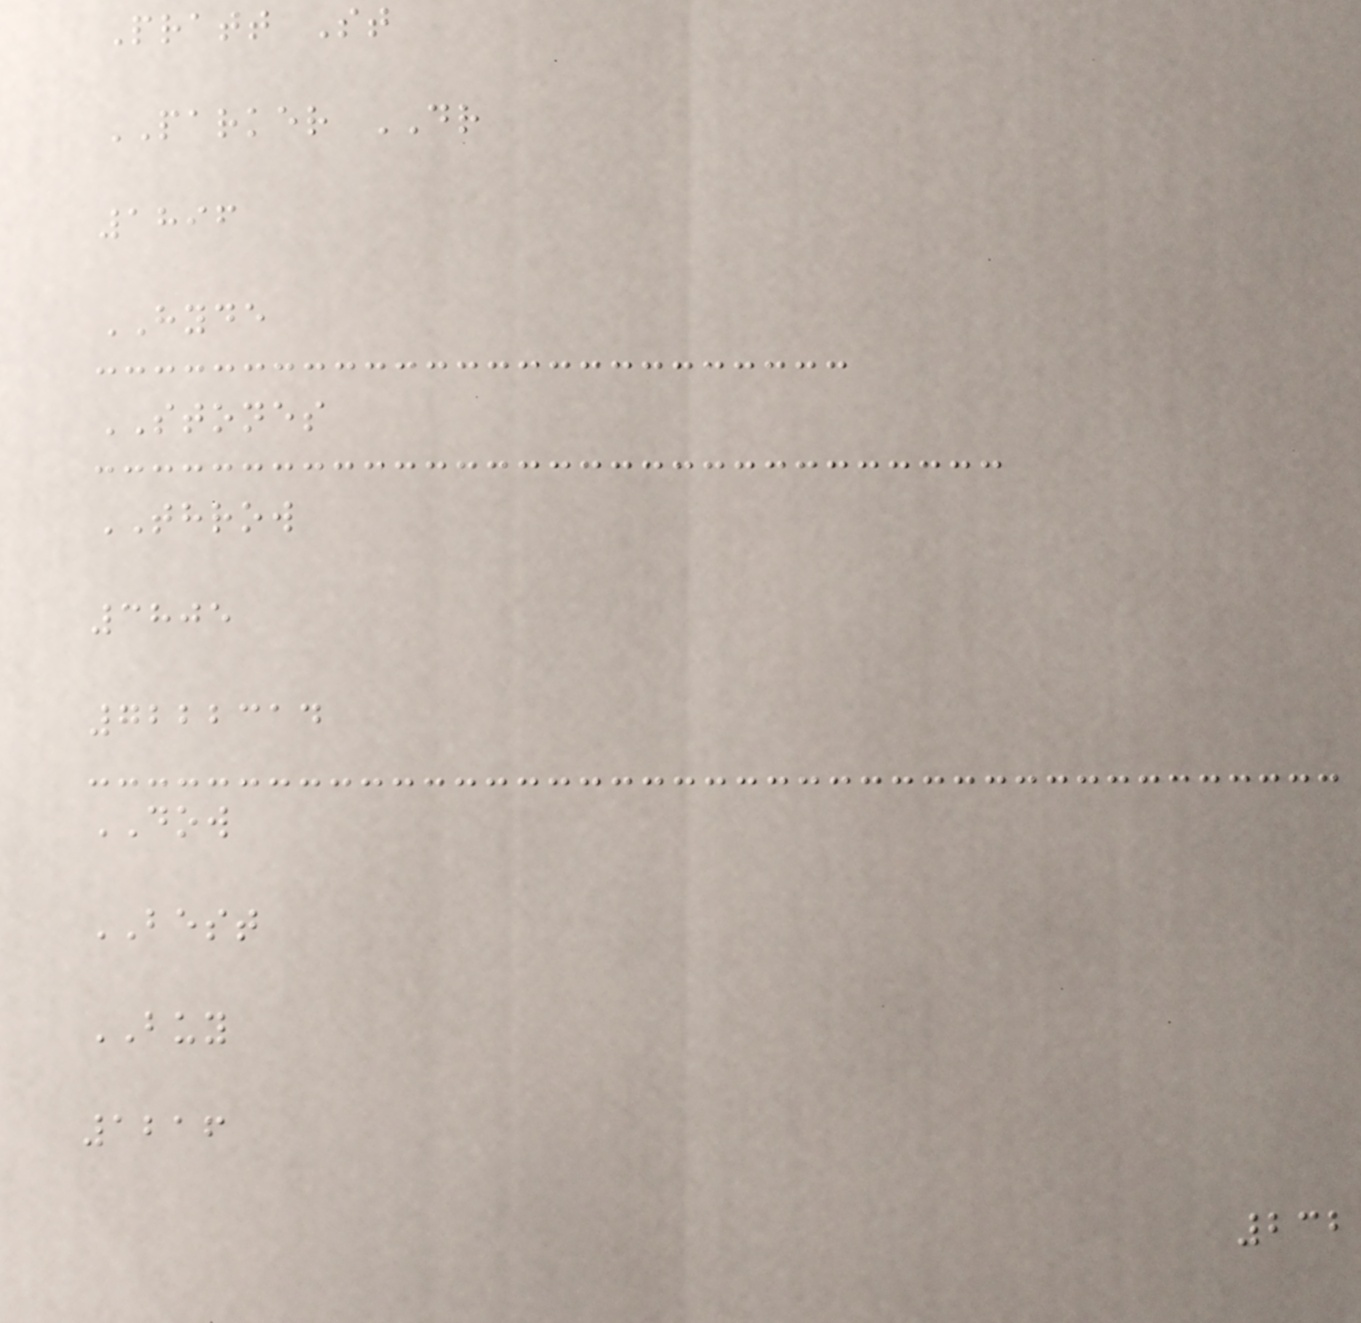Pratt St
PARKER DR
1896
HYDE
STONES
THROW
3805
7222314
DOW
BEST
BUY
1216
232
